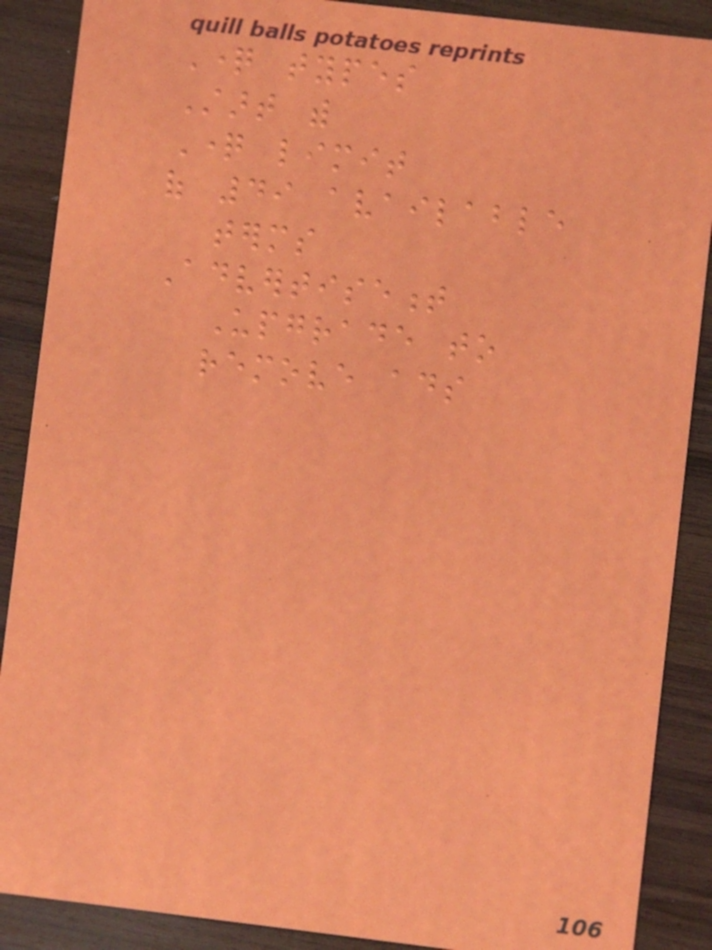Question types
Start with
Question limit
of 49 available
terms
Advertisement
Upgrade to
remove ads
